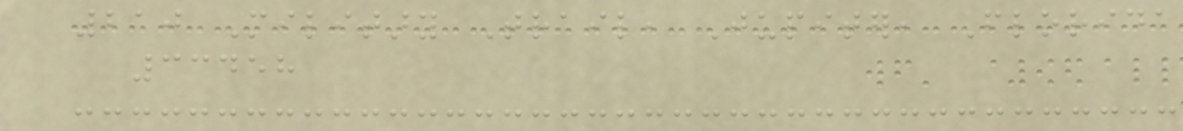210 Military Trail, Jupiter, Florida
33458
